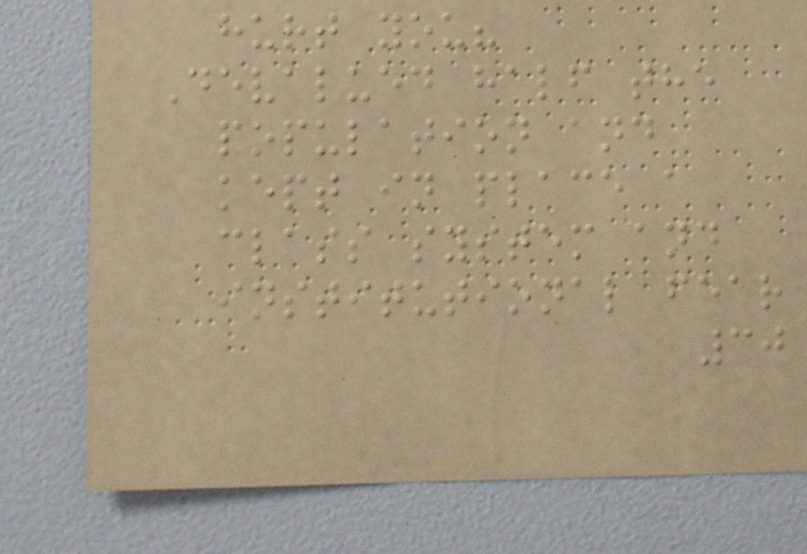hurt you?
Devalued half the
population and
kept in place a
class system and
institutional fear
30
